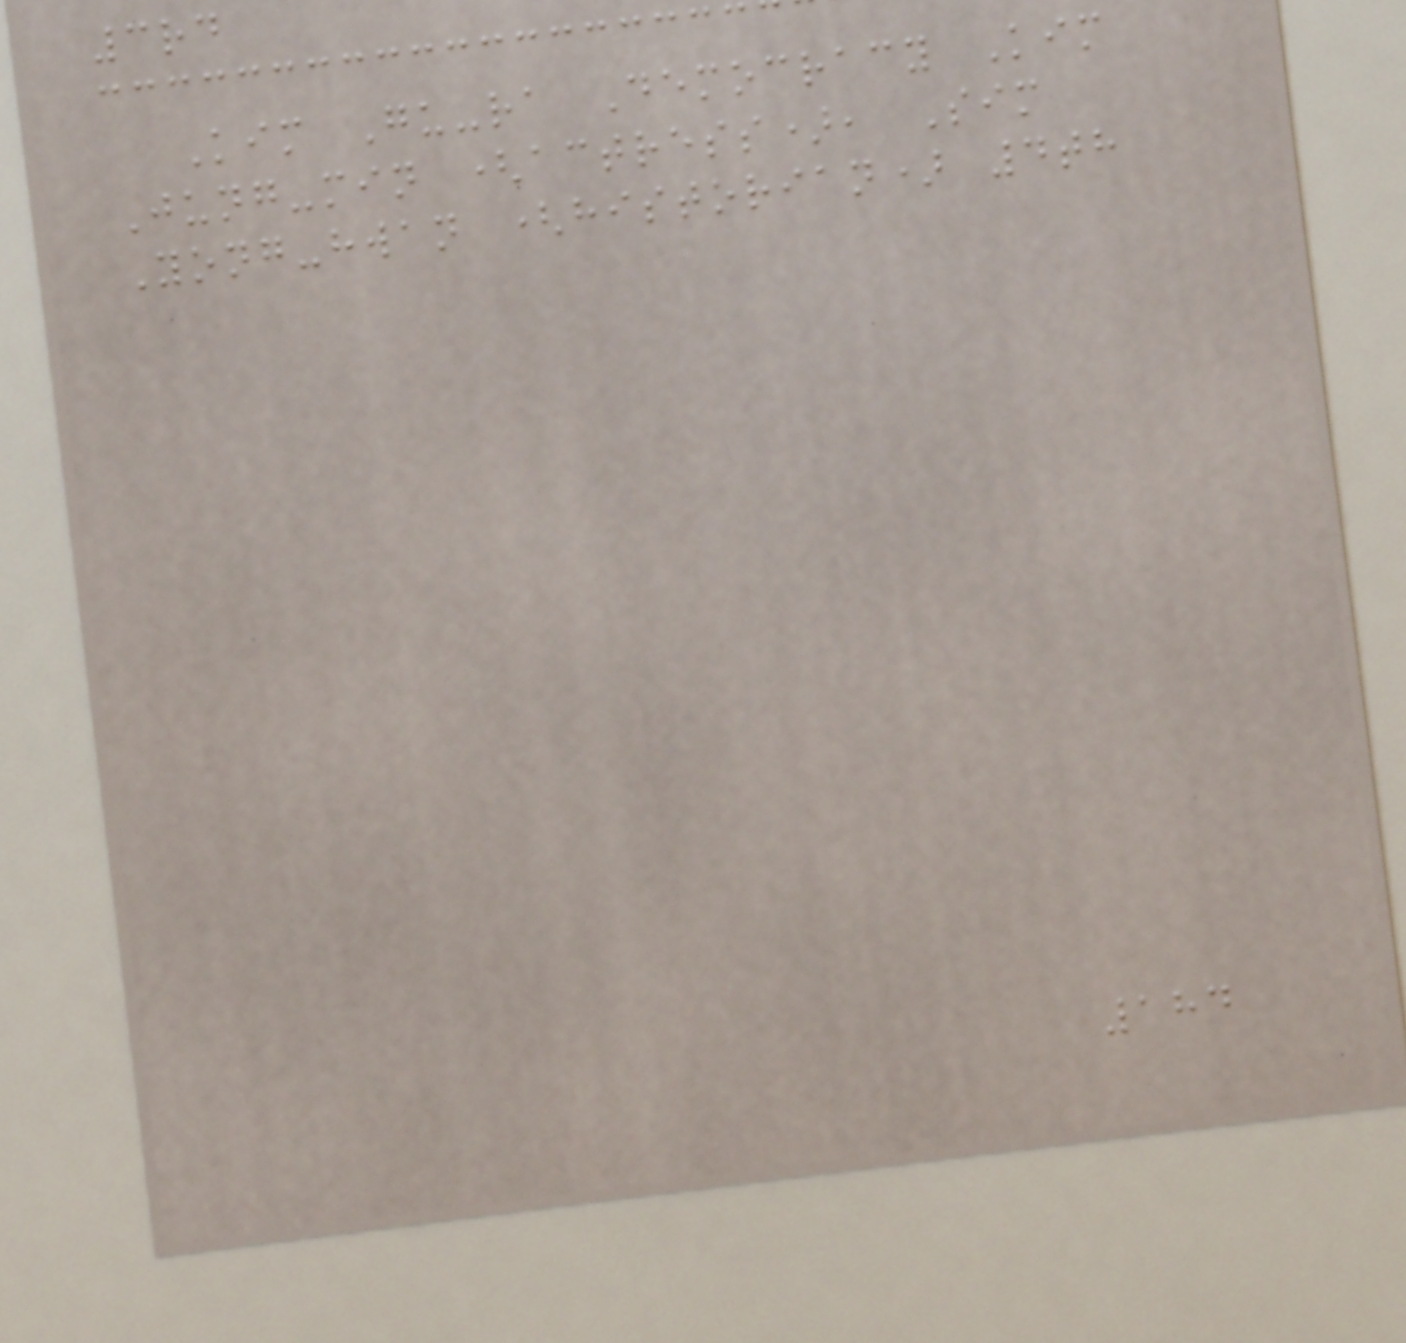3rd
Kim Gu-ra Democracy Kim
Jung-min (actress), Sim
Yong-hwan (historian) 4th
184
